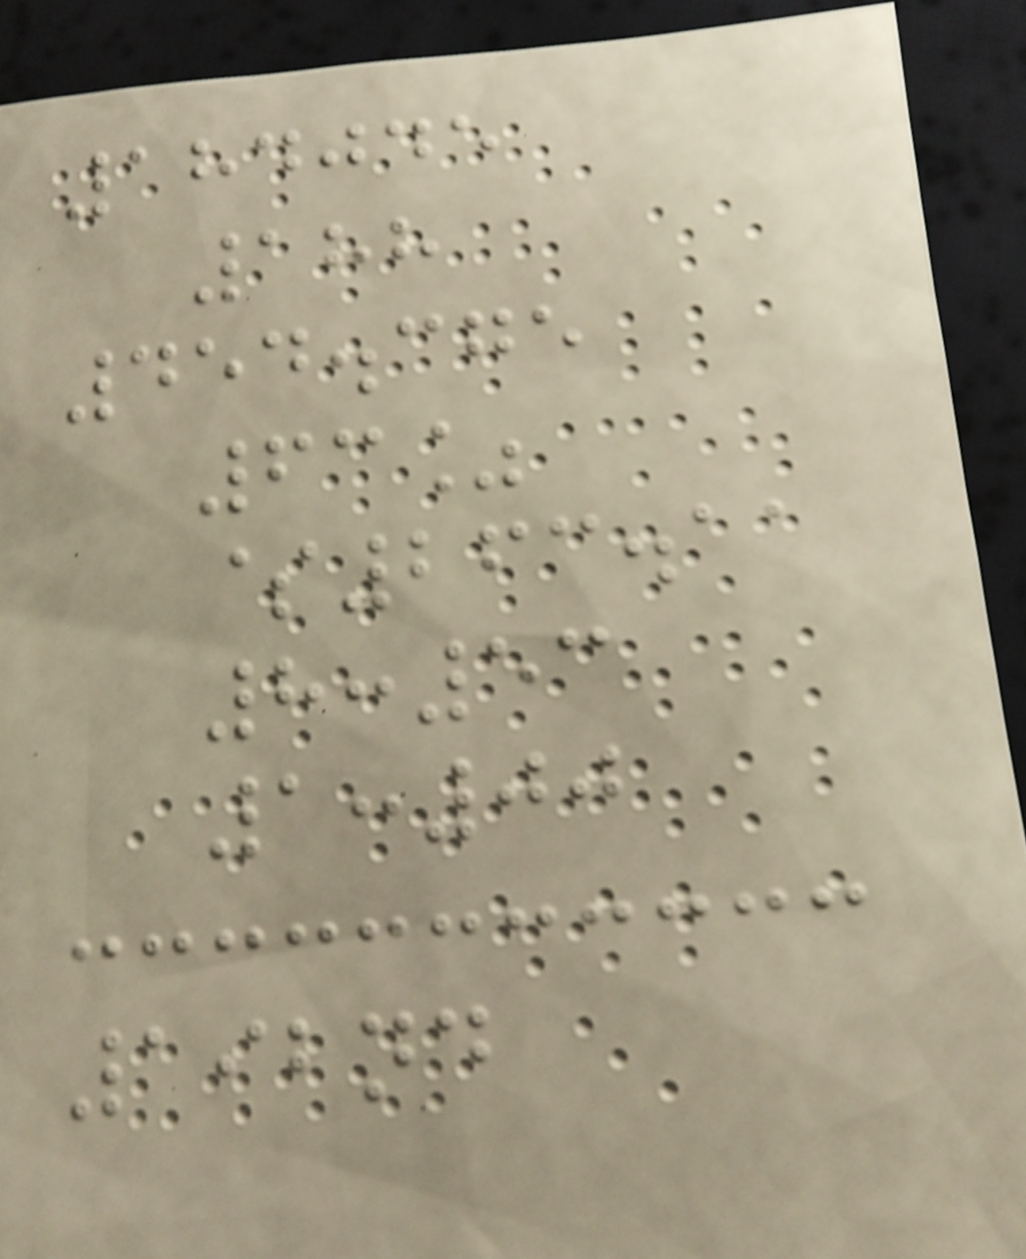184045
188
454.375
63%
$263.11
8:53
1:00
192nd
